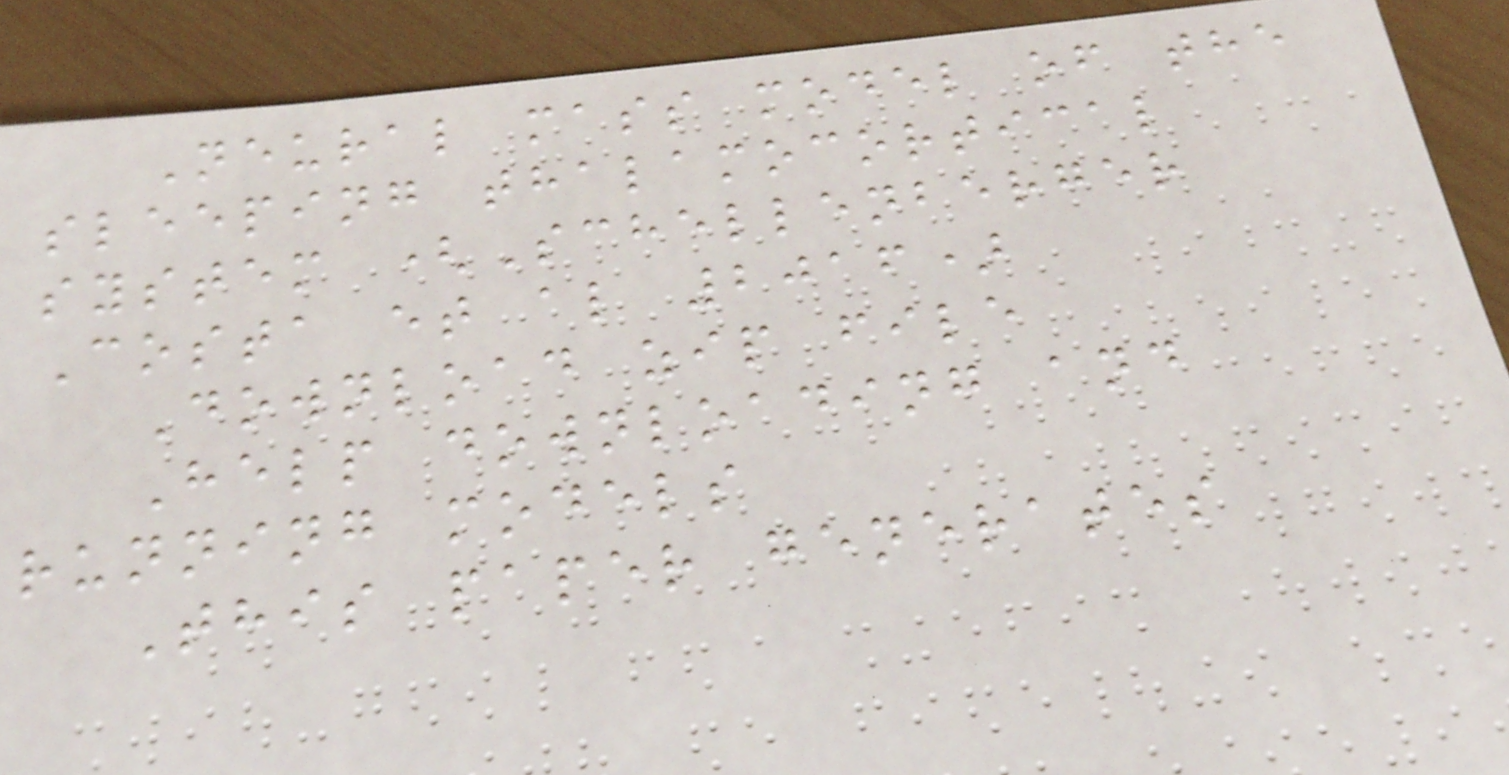Neural mass model of the
sleeping thalamocortical
system (Schellenberger
Costa et al 2016)
Download zip file
Help downloading and
running models
This paper generates
